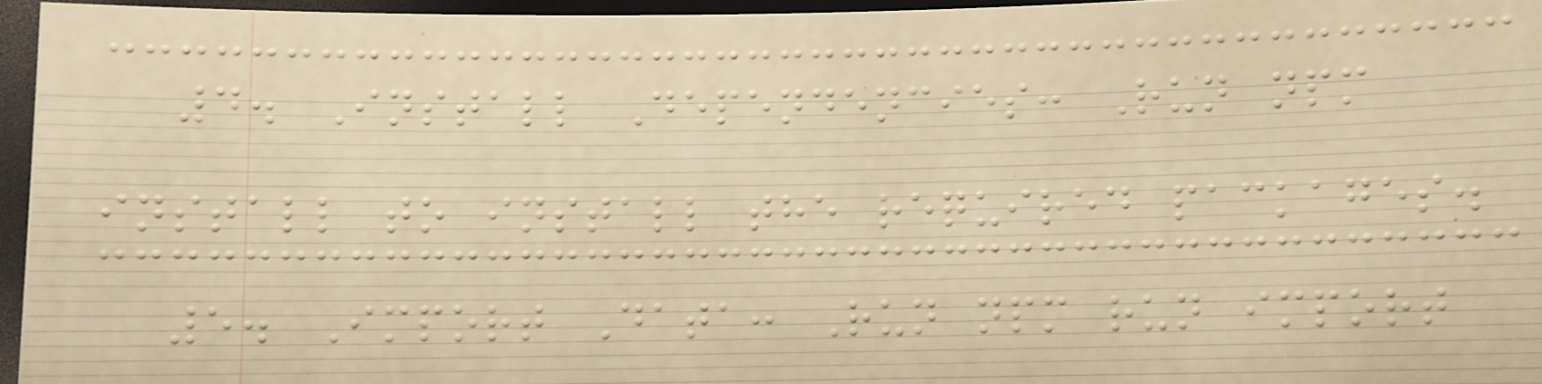4. Install Dependencies: Run npm
install to install the required packages.
5. Import Data: Run npm run import
